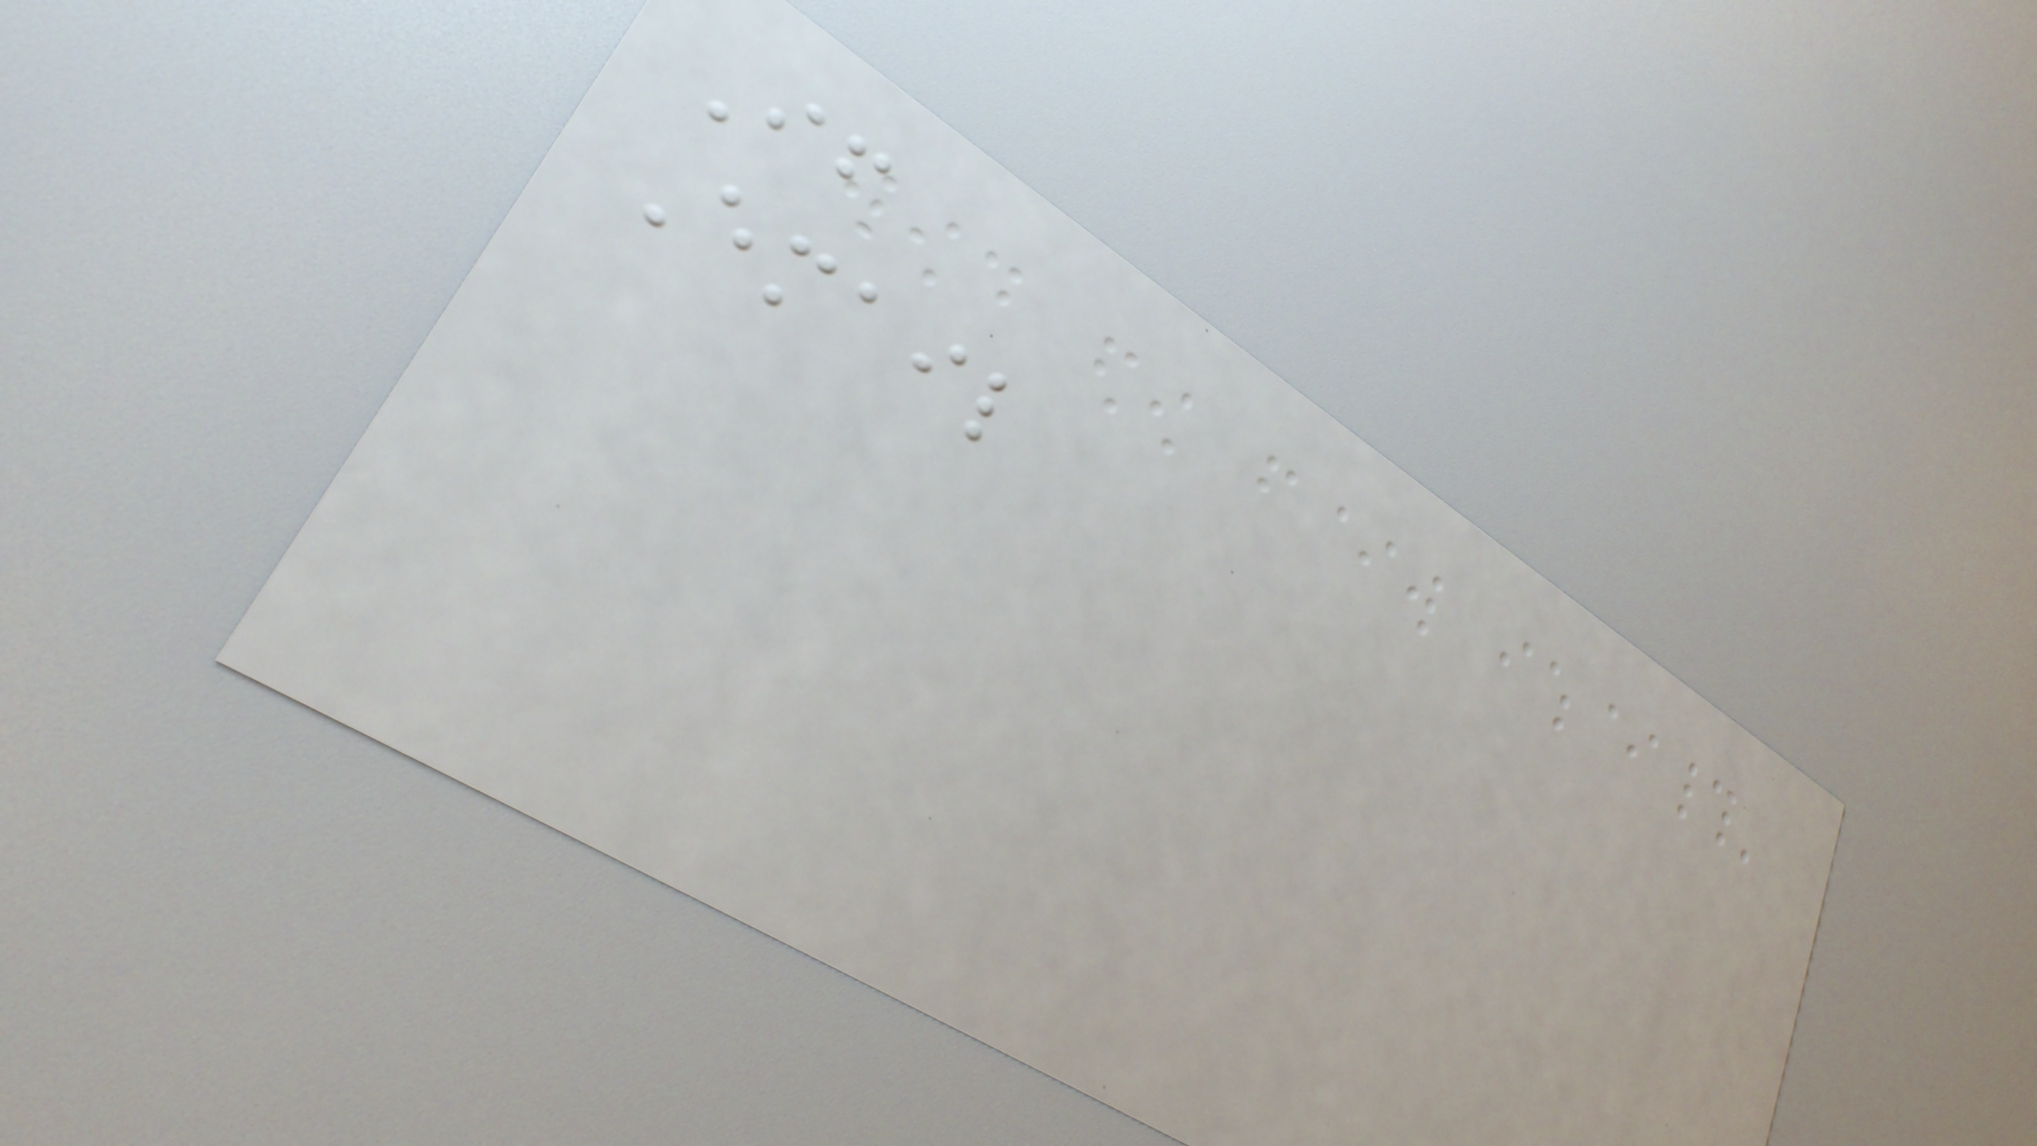If
Email
